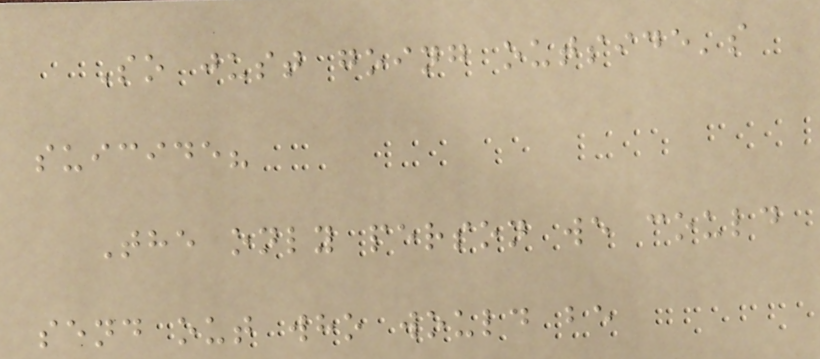So just going outside's
suicide?
The only person we could
send out who would be
